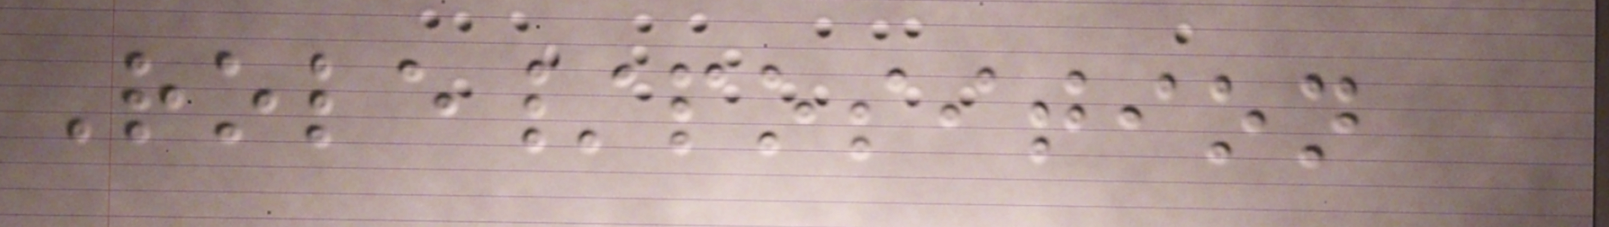Role/position
